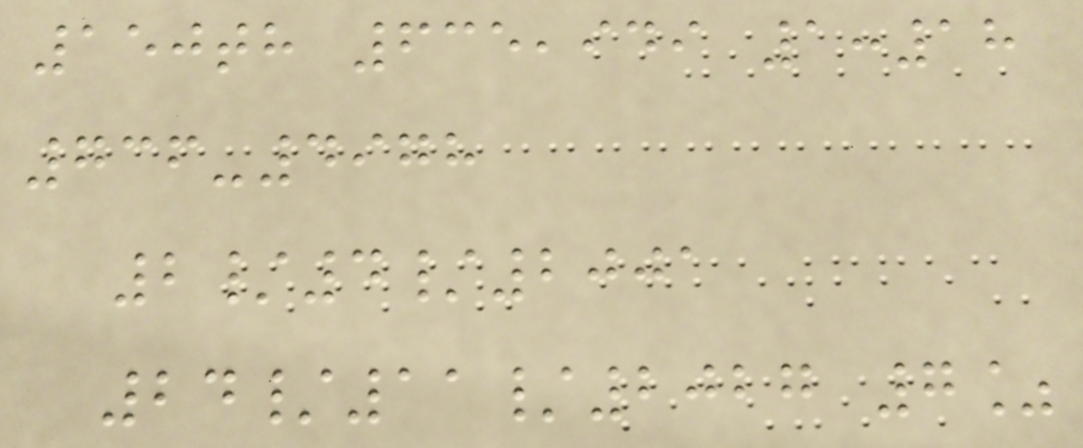150th 635,949 1:18
736-4978
2/4/2001
24/11/2027 7%
